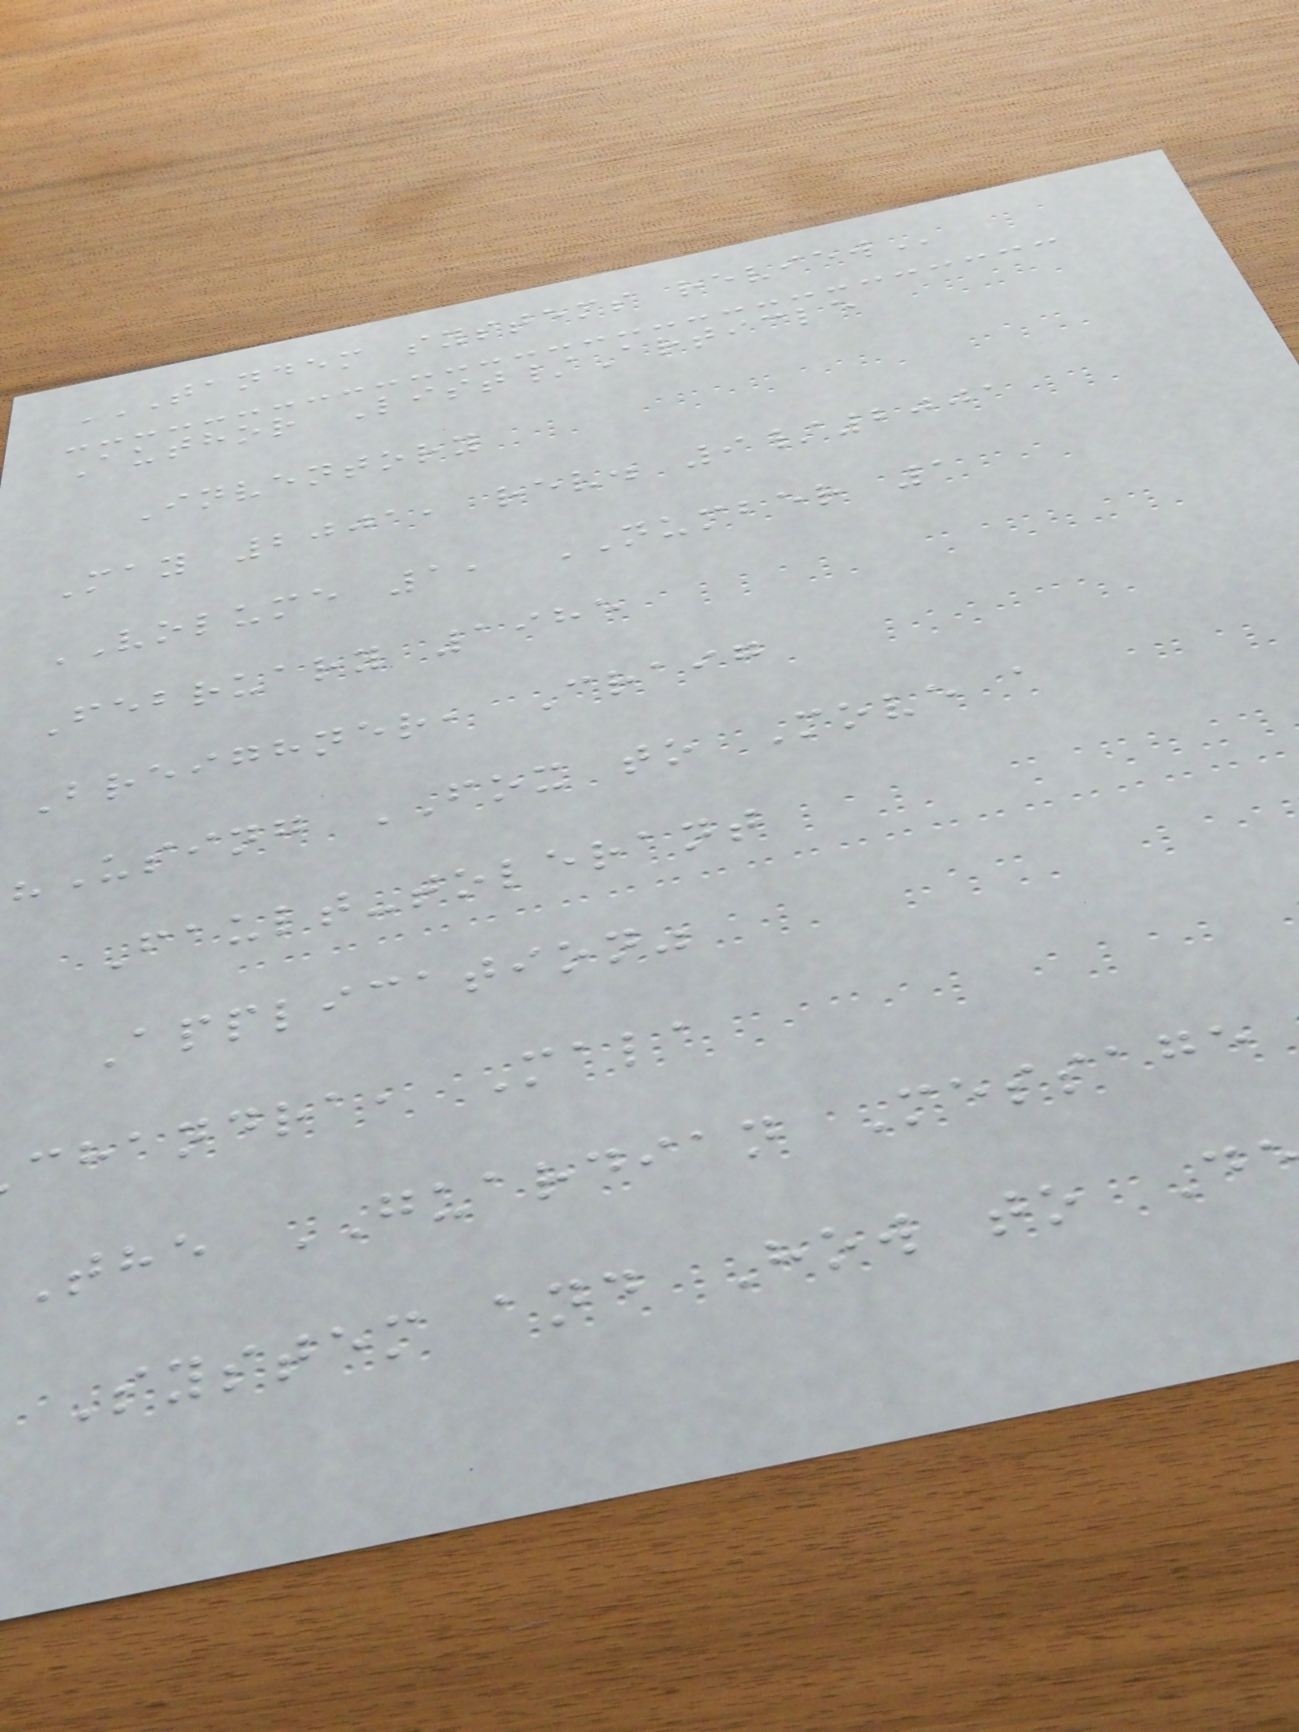TANDEM SYSTEMS REVIEW
Author List/Article
Inventory
May 2001, rev. 9/2001
VOLUME 1, NUMBER 1
February 1985
Breighner, Craig
"Using FOX to Move a
Fault-tolerant
Application"
chandra, Mala
The GUARDIAN Message
System and How to D
